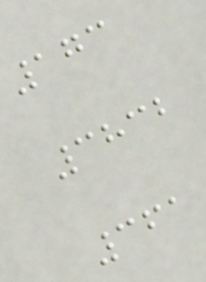173
3832
361
